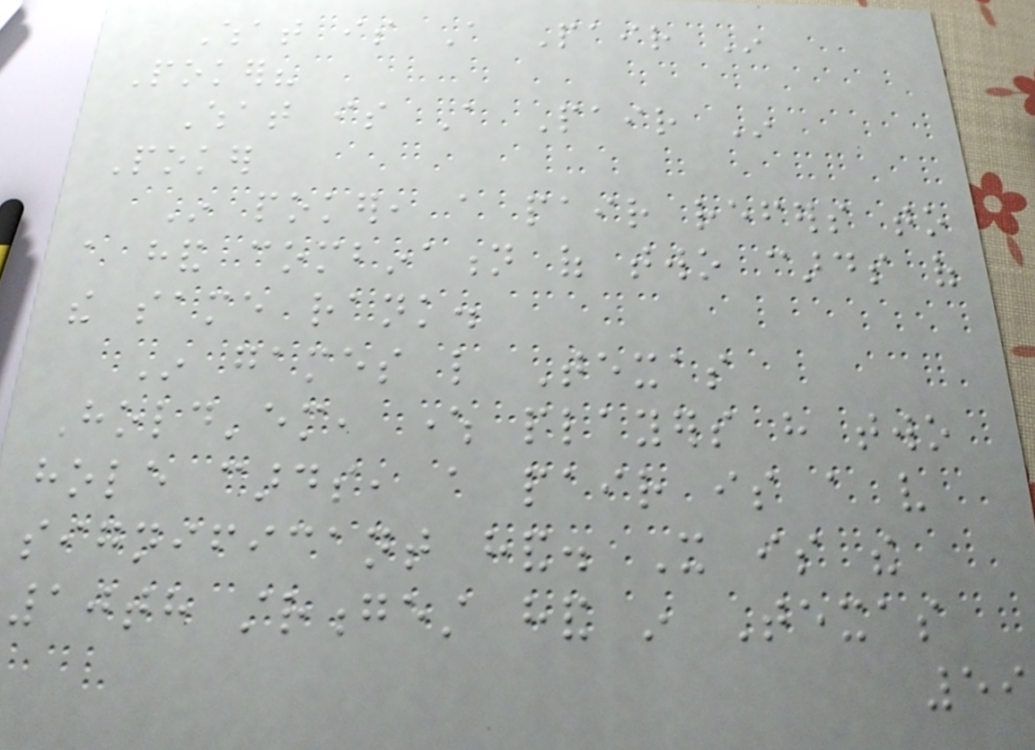What is A Pair In
Poker?
What is A Pair In
Poker
In poker, a pair refers to
a hand combination of two cards of
the same rank.
In games like Texas
Hold'em, where players have two
hole cards, a pair is a very
significant hand. It is the
10th strongest hand in Texas
59
